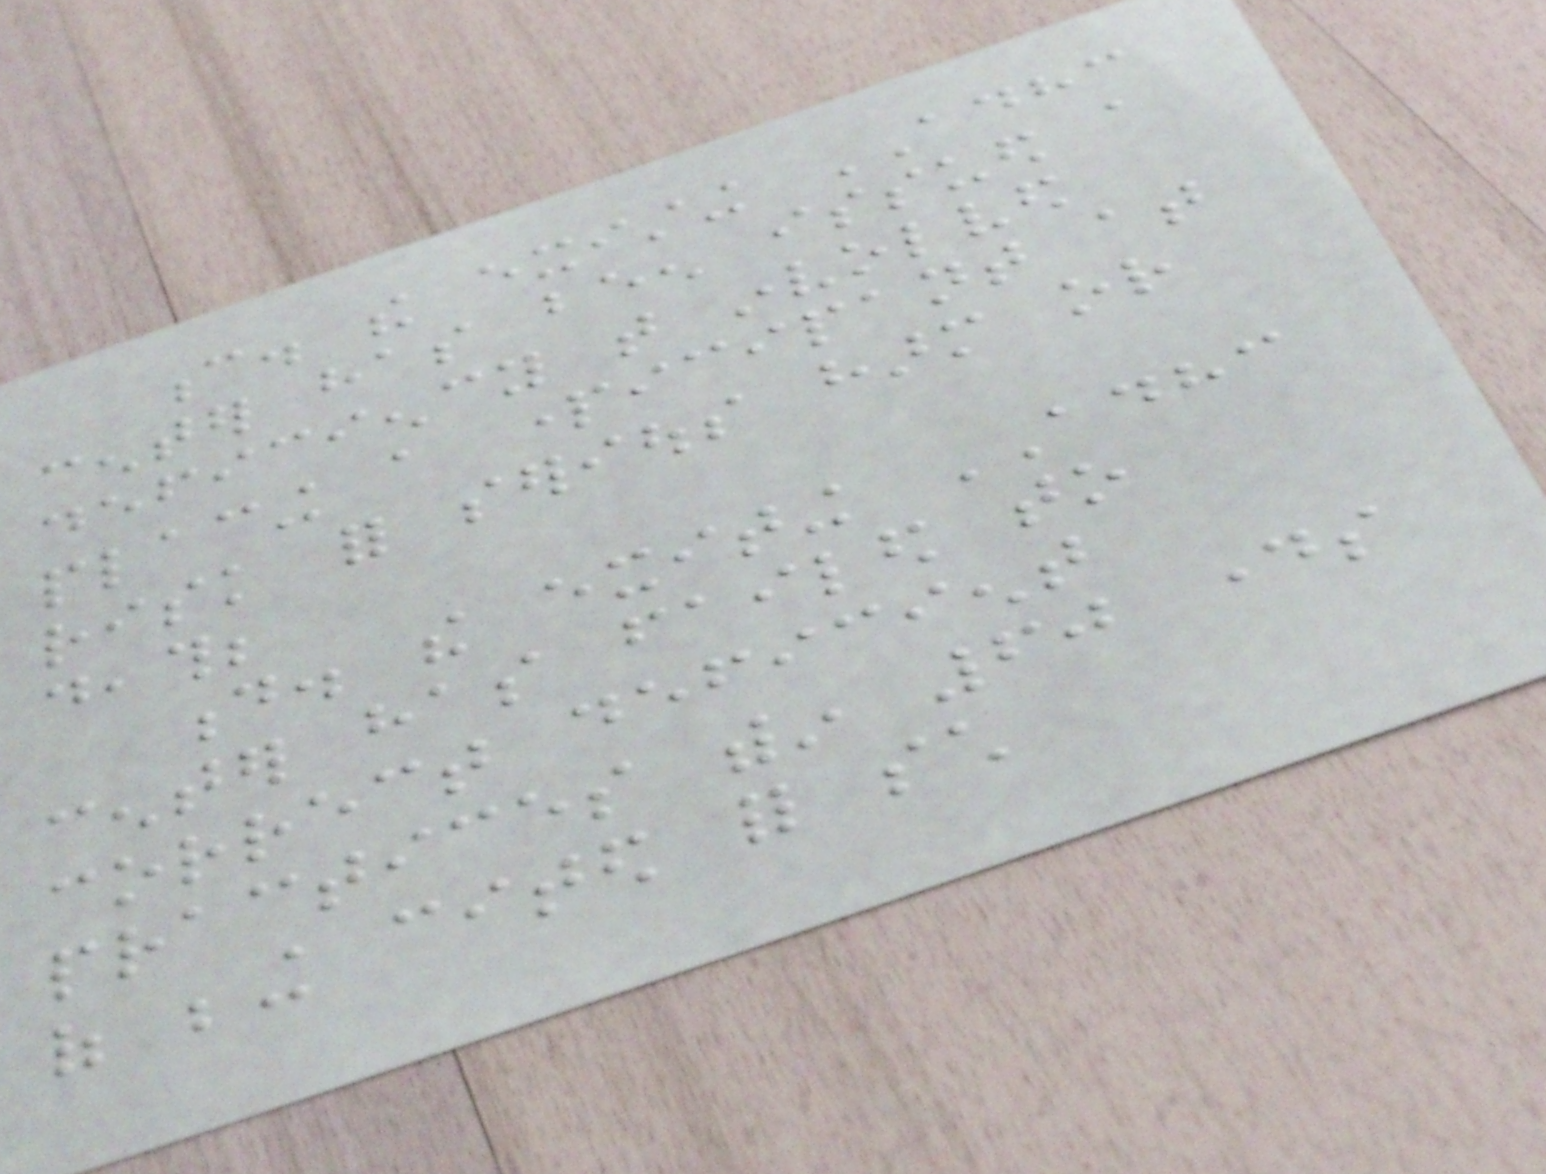c. the existing ADHC
center has been issued a
deficiency that involved
placing a participant at
risk for serious harm or
death;
d. the exiting ADHC
center has failed to
correct deficient
practices within 60 days
of being cited for such
